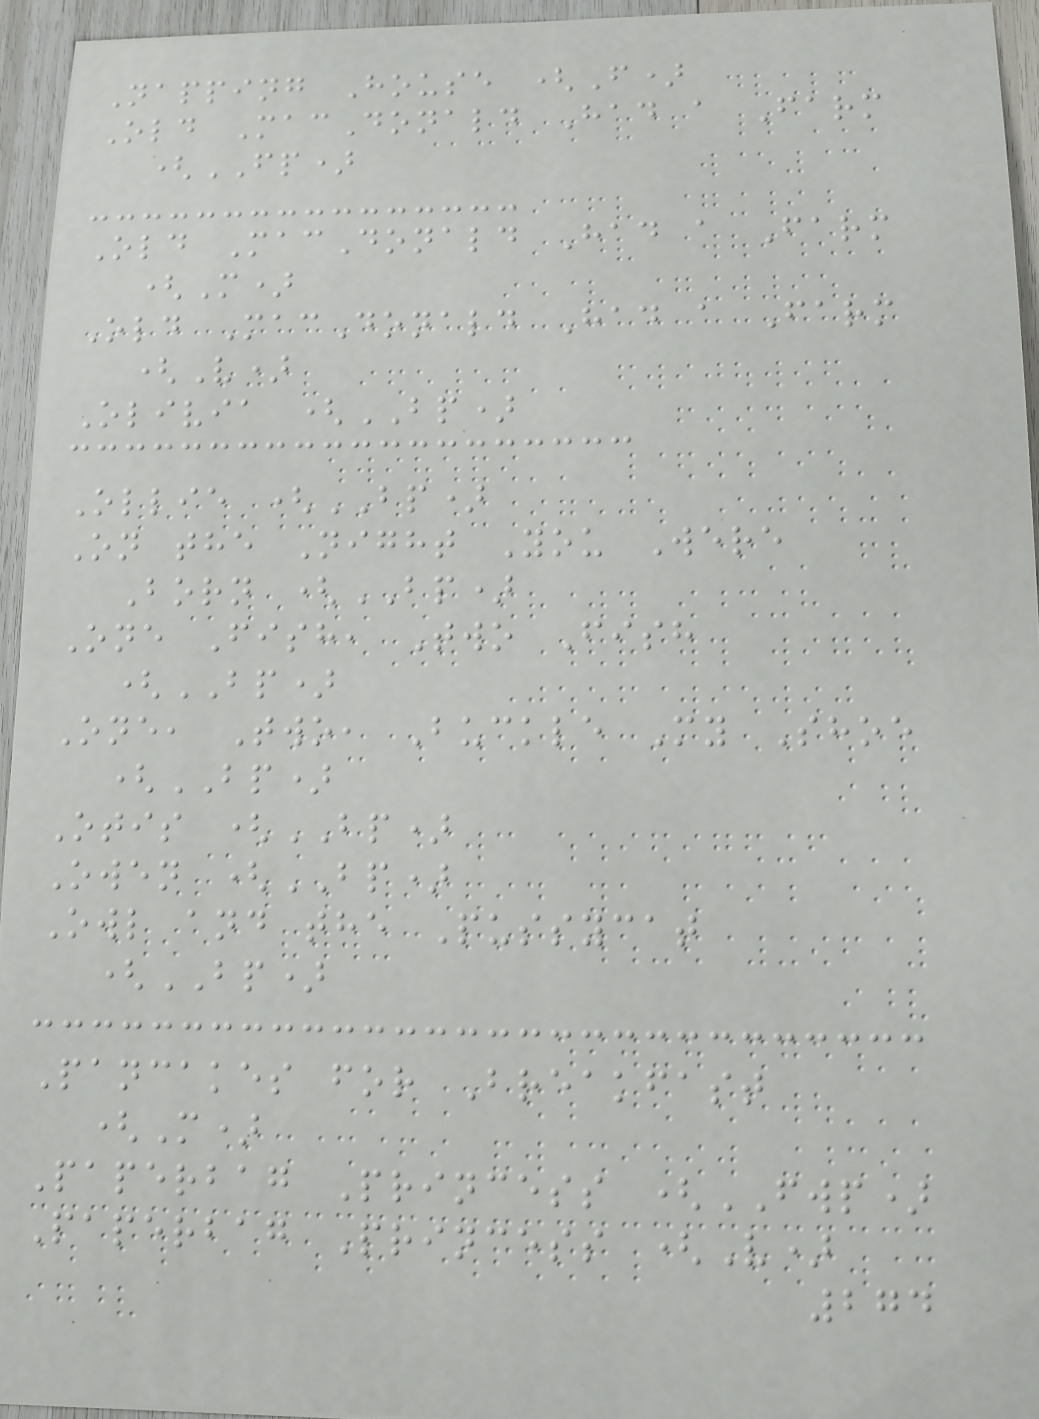Napping House (F)
Old MacDonald Had a Farm
(FP)
Old MacDonald Had a Farm
(M)
Old MacDonald Had a Farm
(V)
Olivia (BP)
Ollie (BP)
On the Night You Were
Born (BP)
One Fish, Two Fish
(BP)
One, Two, Buckle My Shoe
(BP)
Otis (BP)
Owen (BP)
Owl and the Pussycat
(BP)
Pancakes for Breakfast
(M)
Paperbag Princess (FWP)
Paperbag Princess (V)
274
